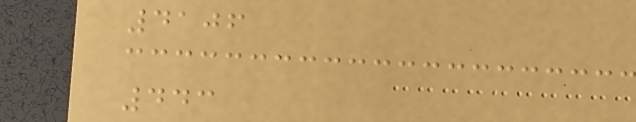4106
443
